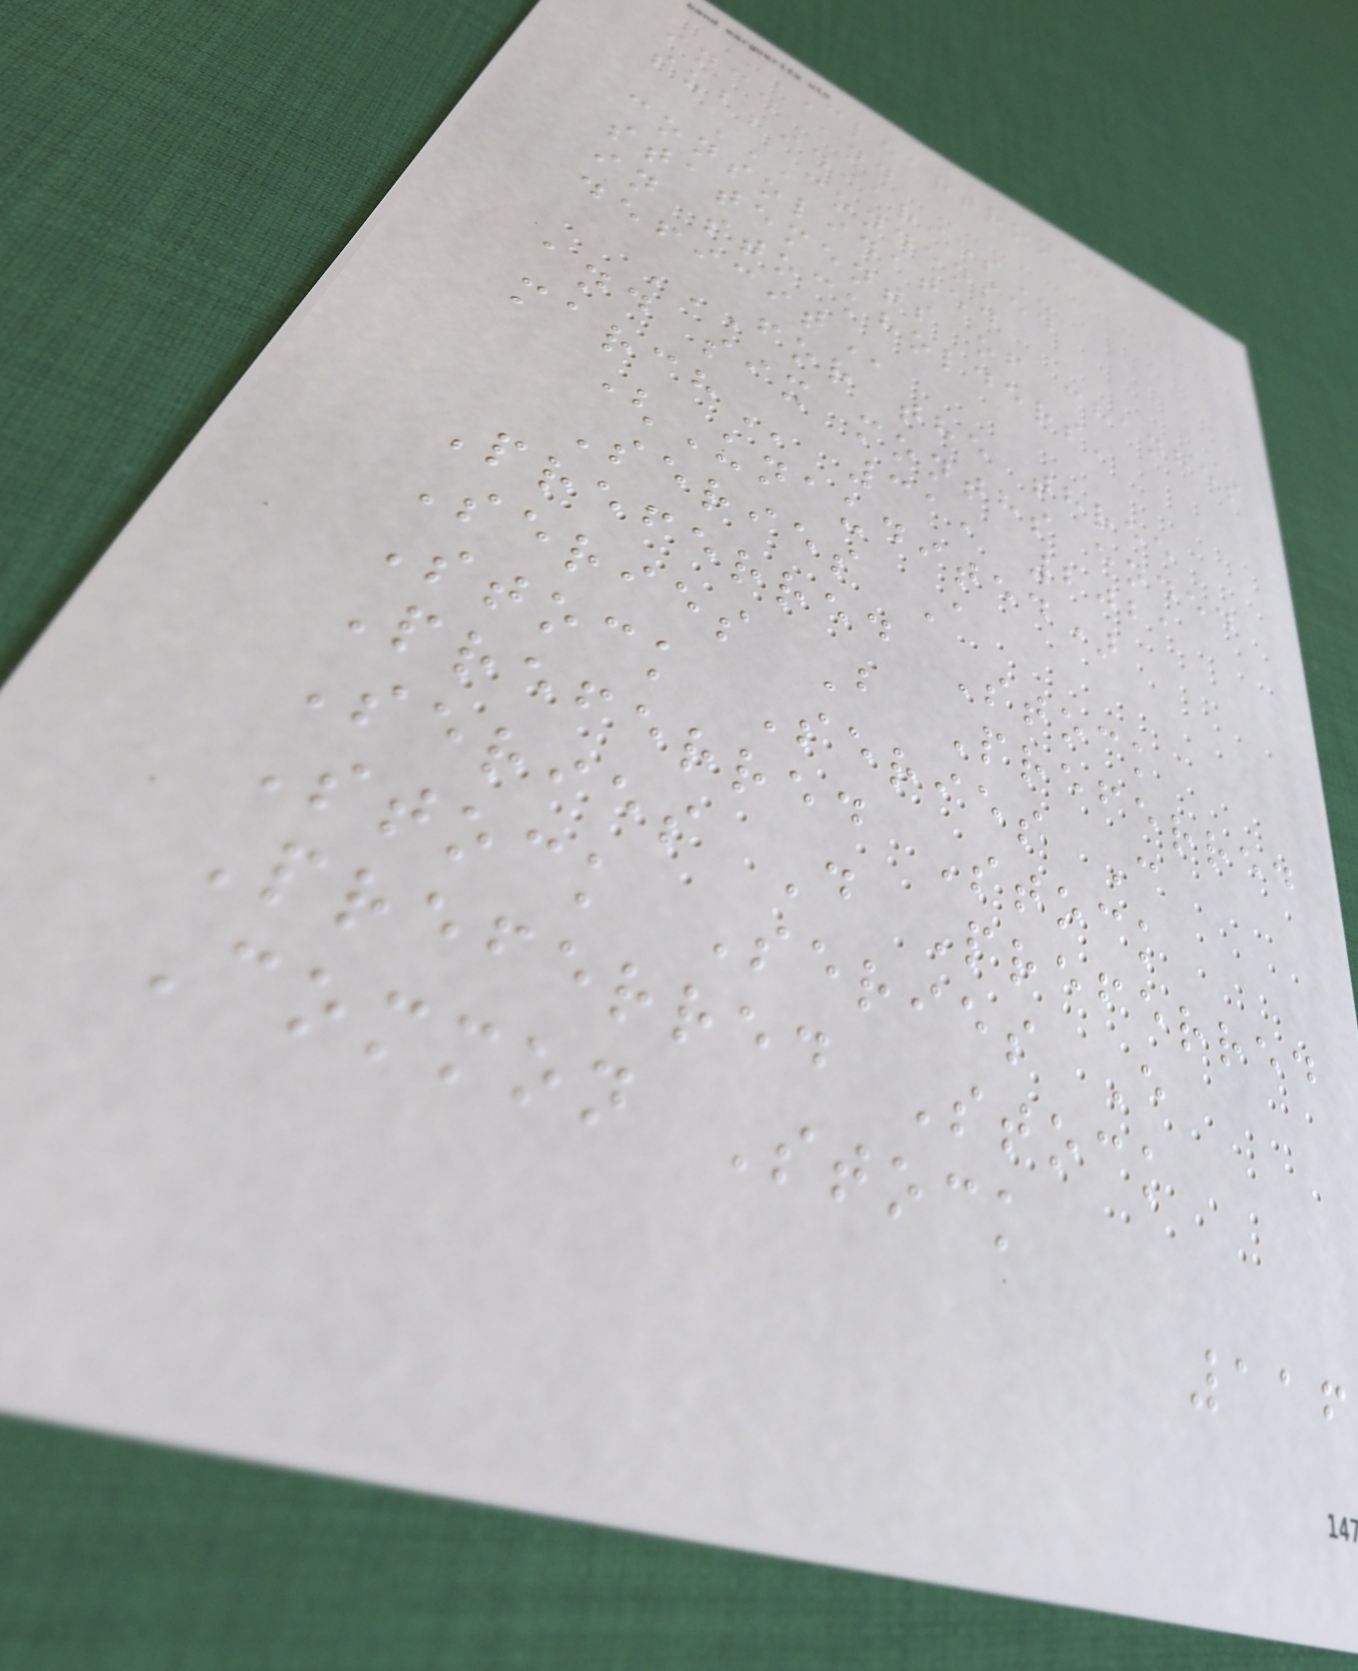CLEARTRONIC,
INC. AND
SUBSIDIARIES
CONDENSED
CONSOLIDATED
STATEMENTS OF CHANGES
IN STOCKHOLDERS'
DEFICIT
FOR THE THREE
AND SIX MONTHS ENDED
MARCH 31, 2021
(Unaudited)
Series A
Preferred Stock
Series B Preferred
Stock Series C
Preferred Stock
Series D Preferred
Stock Series E
Preferred Stock
Common Stock
116
